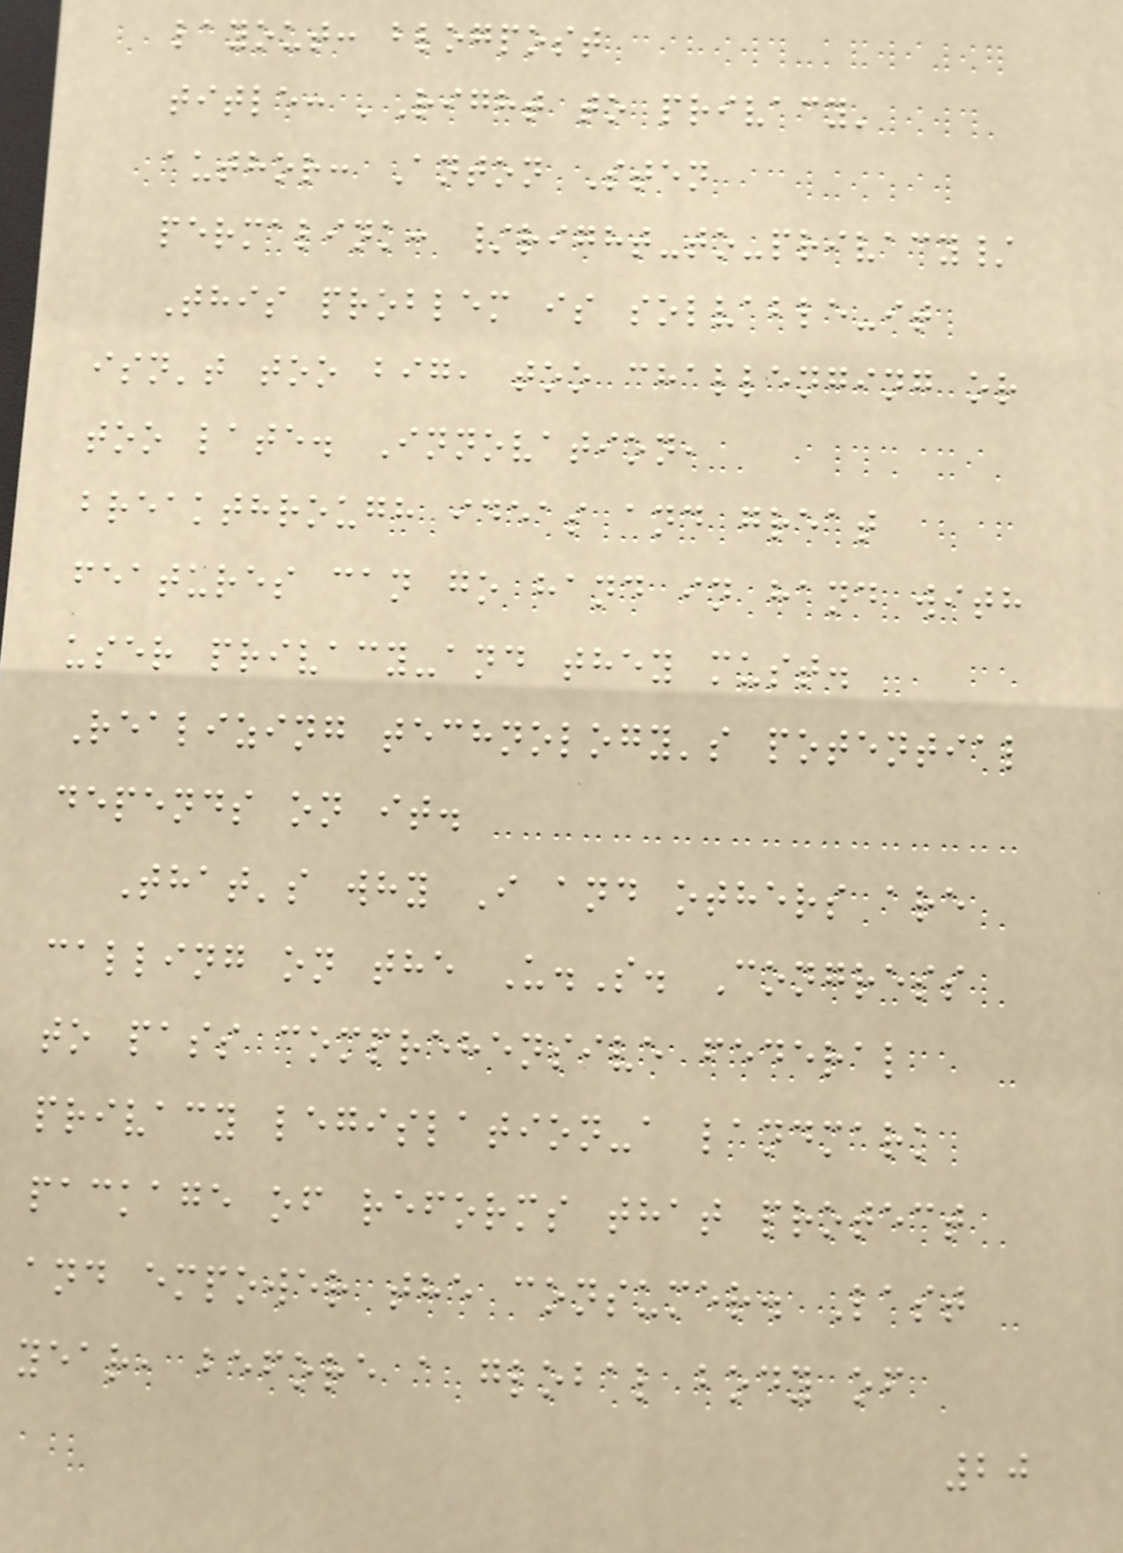layout: blogpost
title: 'Right to privacy'
author: Anton Sten
permalink: /right-to-privacy/
This problem is solvable-it
isn't too big, too challenging or
too late. Innovation,
breakthrough ideas and great
features can go hand in hand with
user privacy-and they must.
Realizing technology's potential
depends on it.
That's why I and others are
calling on the U.S. Congress
to pass comprehensive federal
privacy legislation-a landmark
package of reforms that protect
and empower the consumer. Last
year, before a global body of
20
